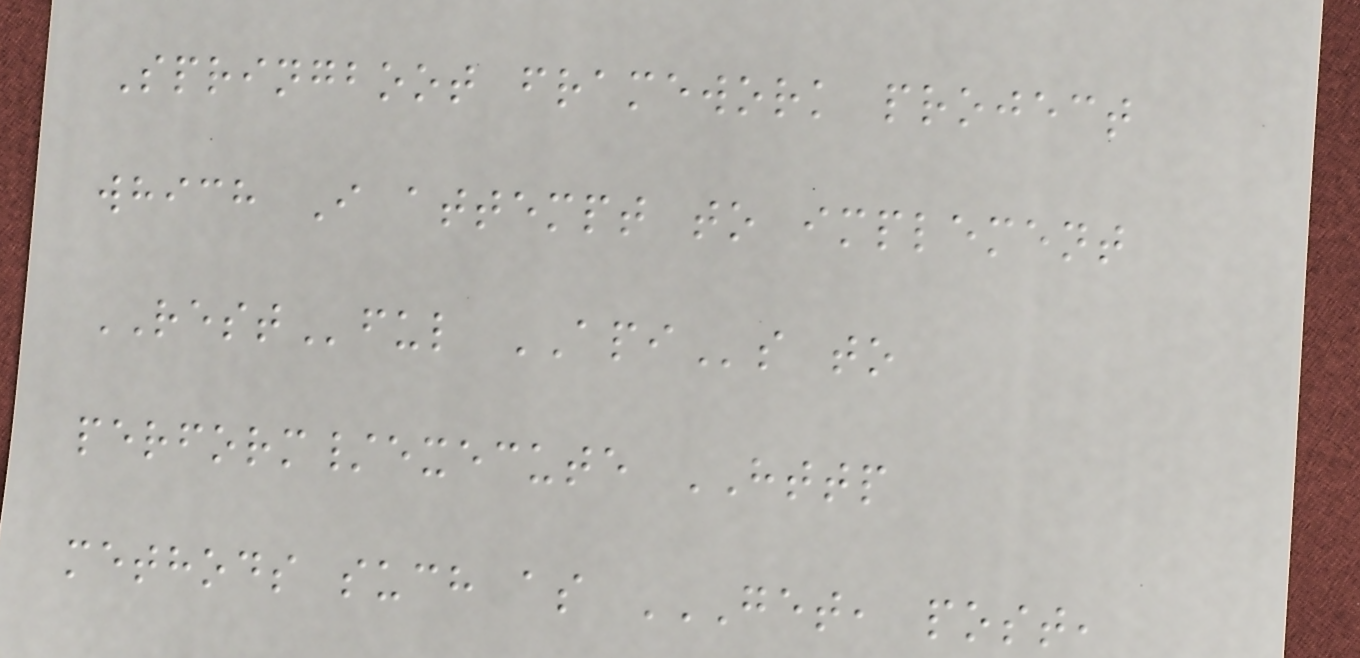Springboot framework project
which I attempt to implement
RESTful APIs to
perform/execute HTTP
methods such as GET, POST,
